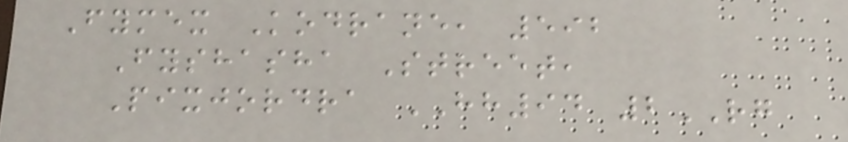Fymex Kodrane, 592
Fyshasha Street,
Pixjordra HH94 2RG
